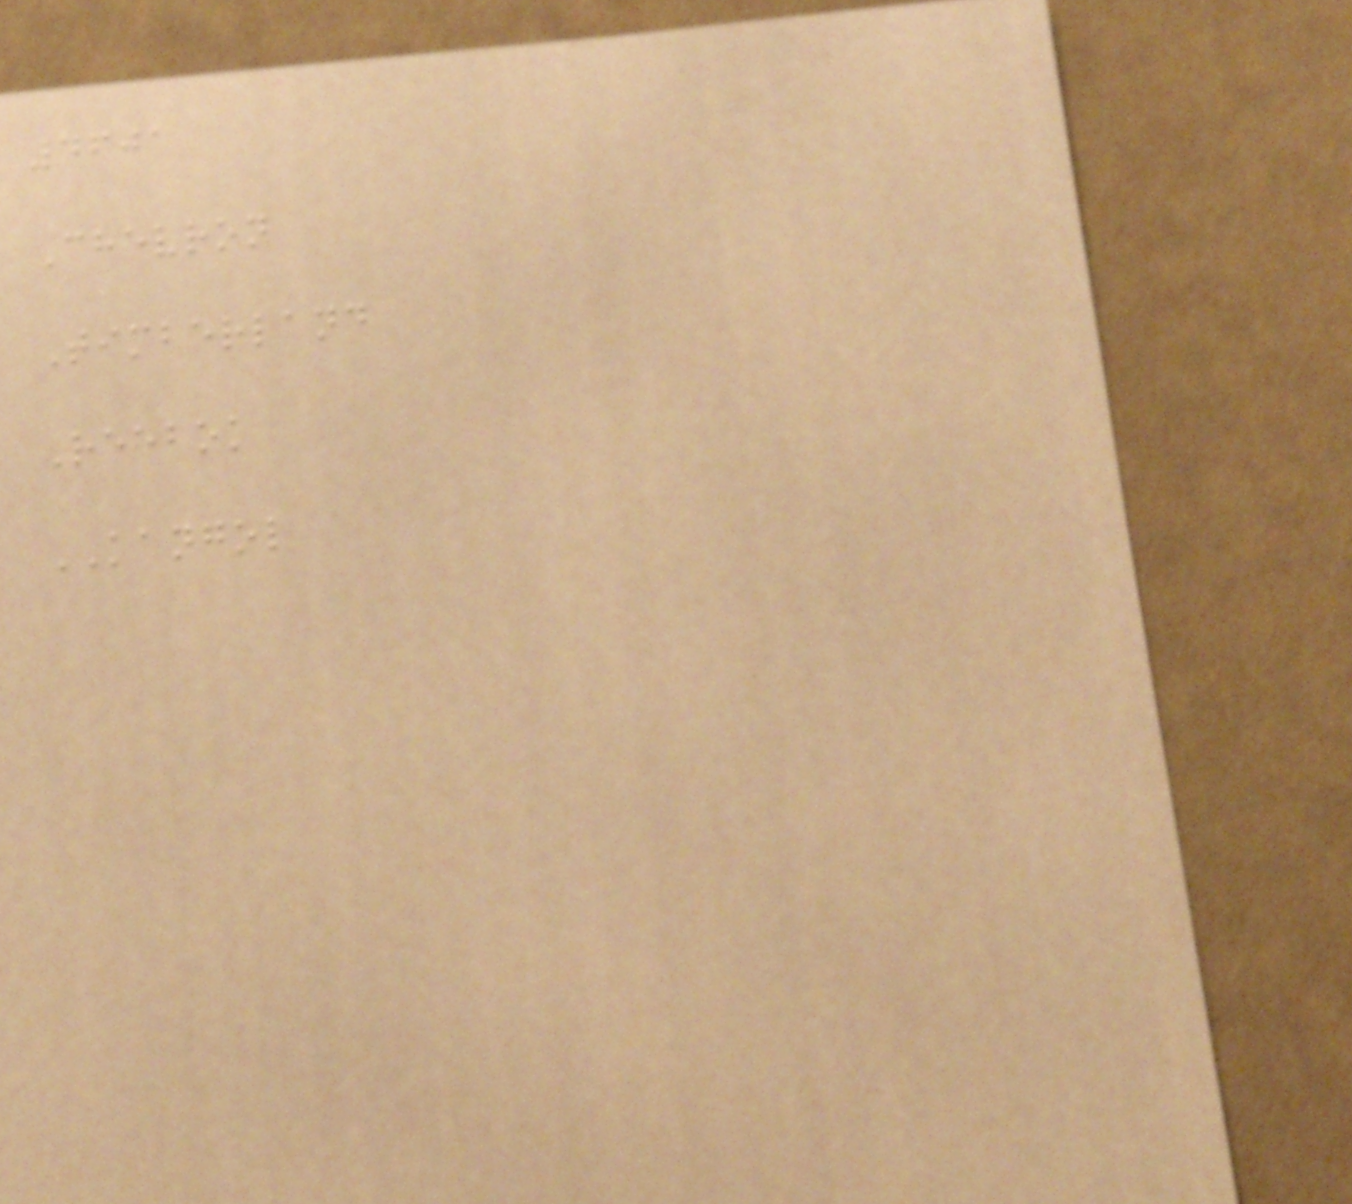4601
Chevron
Timberland
Reebok
KANGOL
